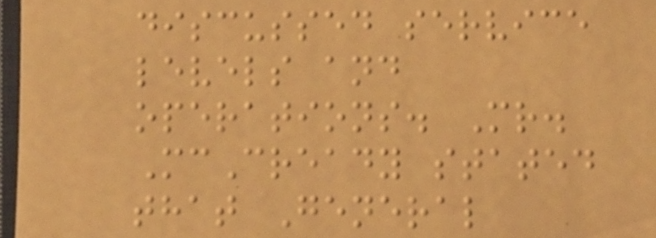discussed service
levels and
operations. Mr.
McCready stated
that General
